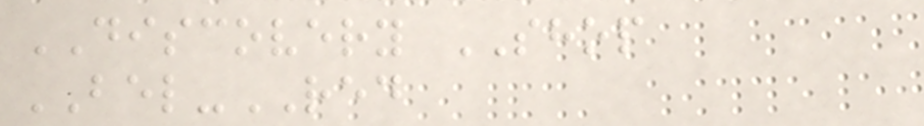DISCOVERY SHOP
BEL-RED
